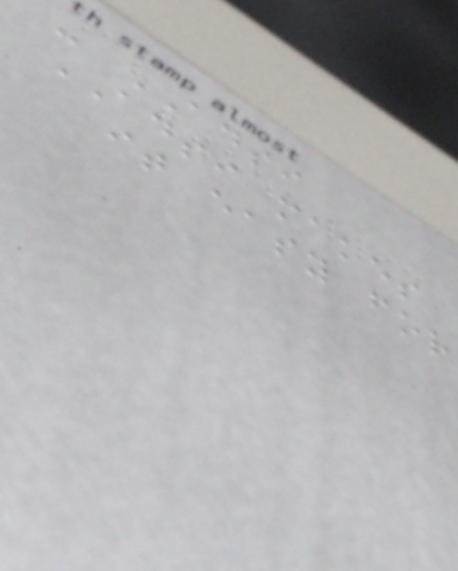- ADSI
ADSI makes
it easy for
